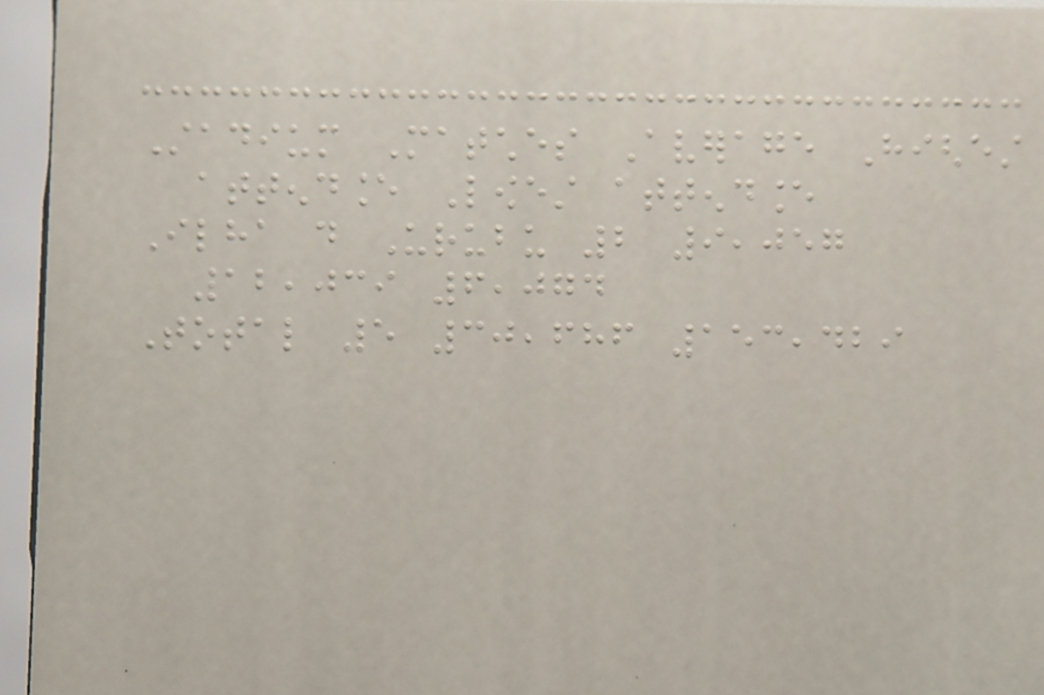Stadium Matches Average Highest
attendance Lowest attendance
Ilha do Urubu 2 9,057
12,039 6,074
Total 5 30,686 153,429
